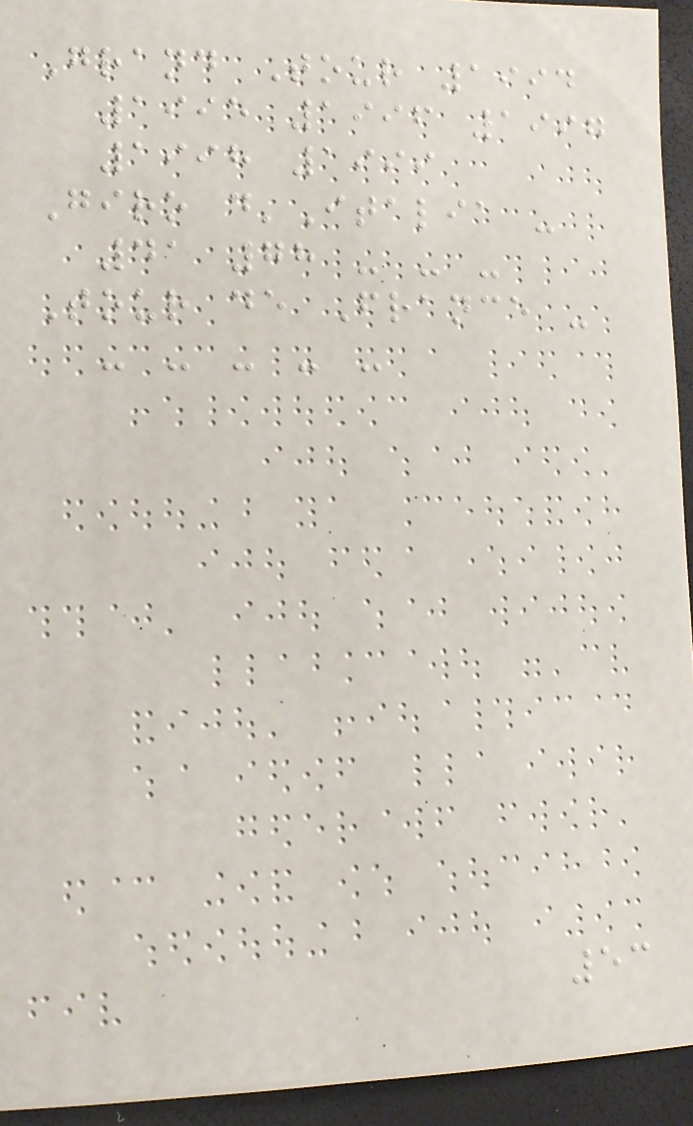Grand Tour 1994
1995 1996 1997
1998 1999
Giro d'Italia -
41 78 - - -
Tour de France -
- - - - -
53
